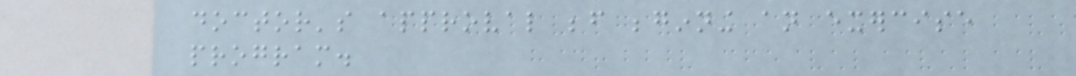doctor's approval before beginning an exercise
program.
